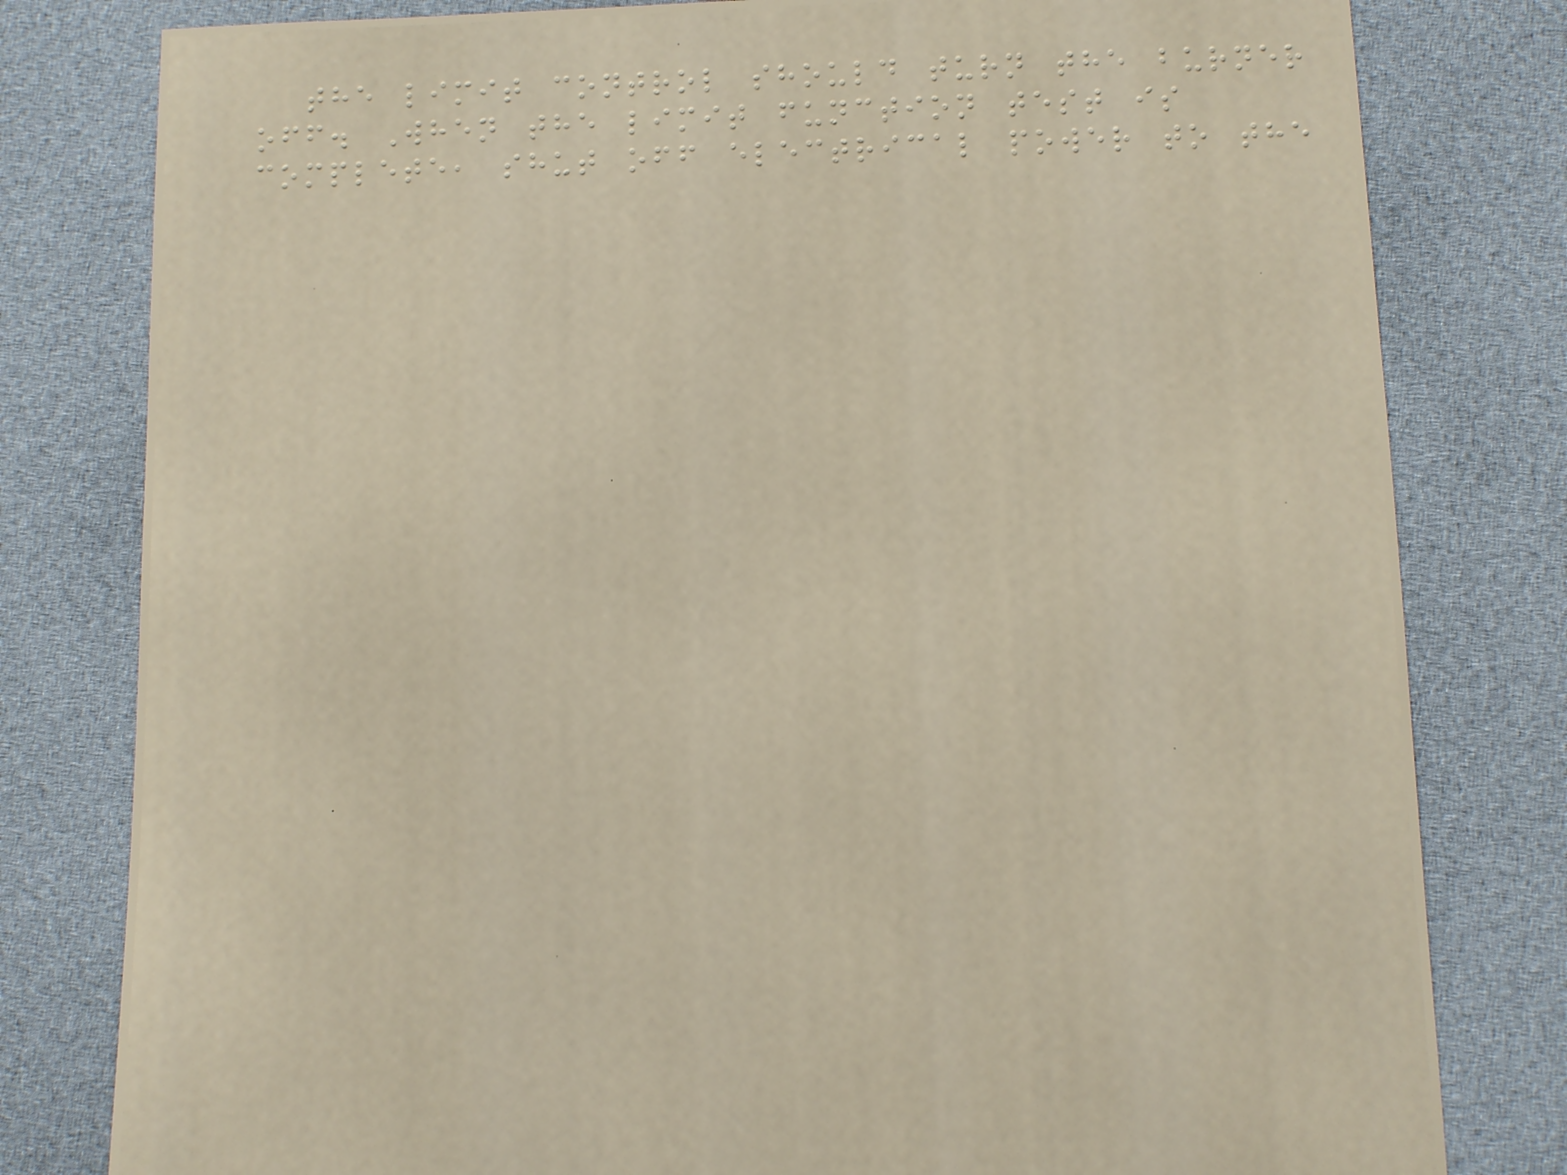the limit control should turn the burner
off. When the limit function test is
complete, shut off electrical power to the
